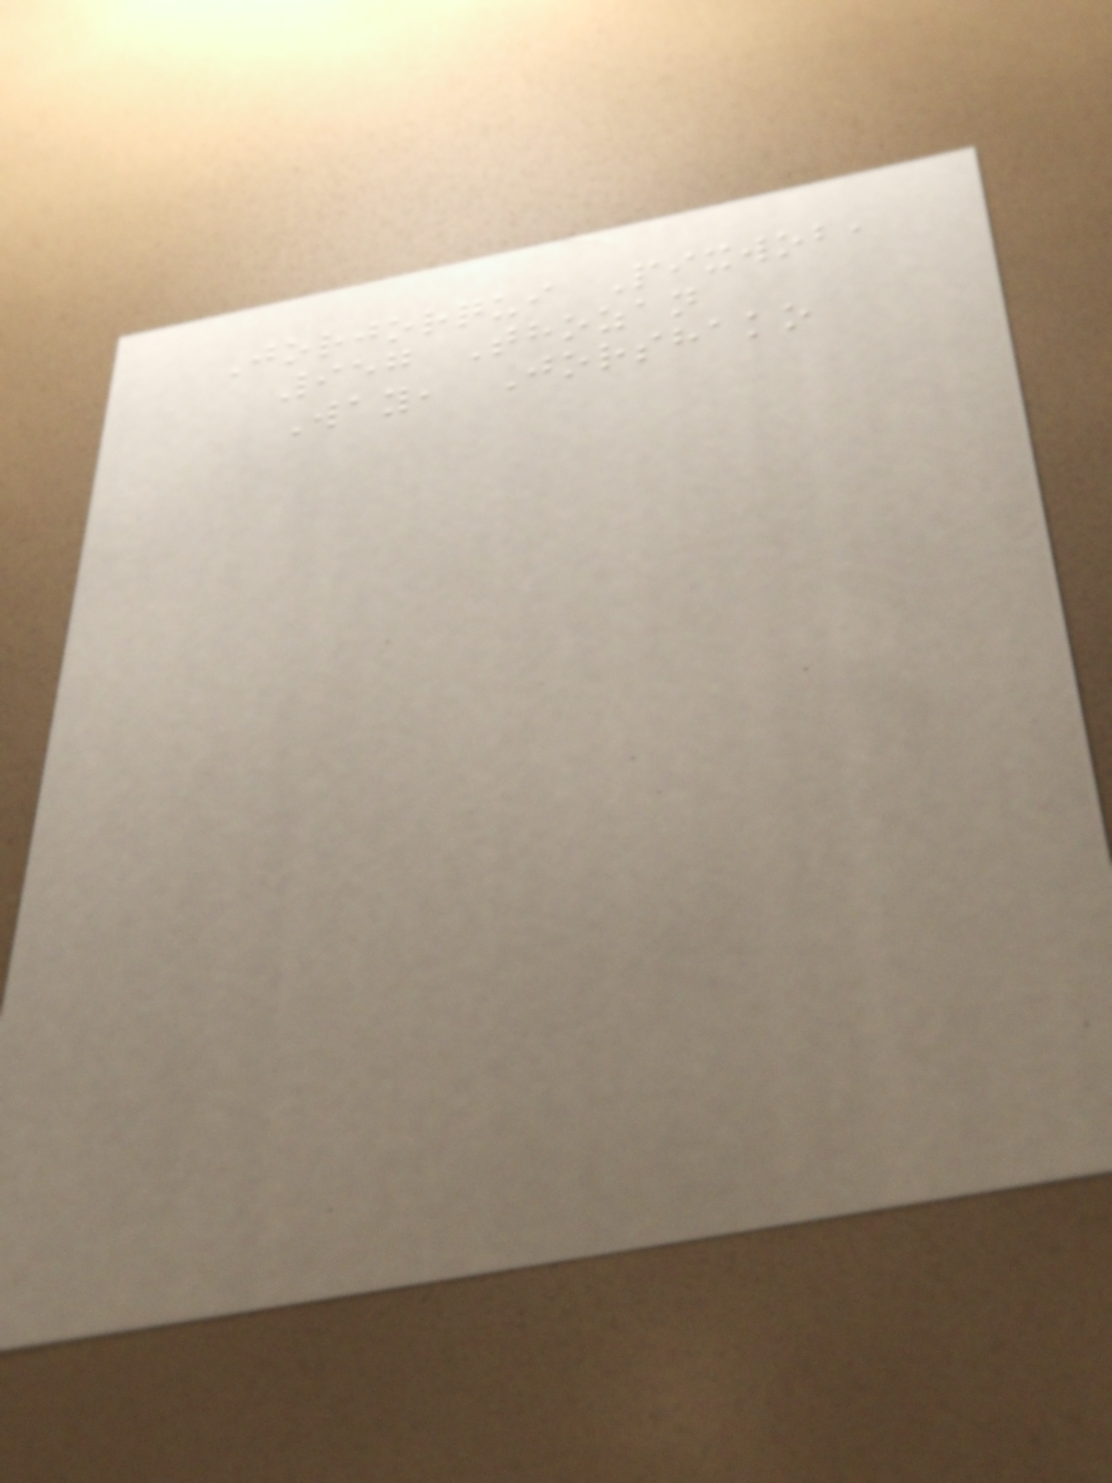Jorjorqui Pixwob,
957 Thozan
Way, Jorshako
